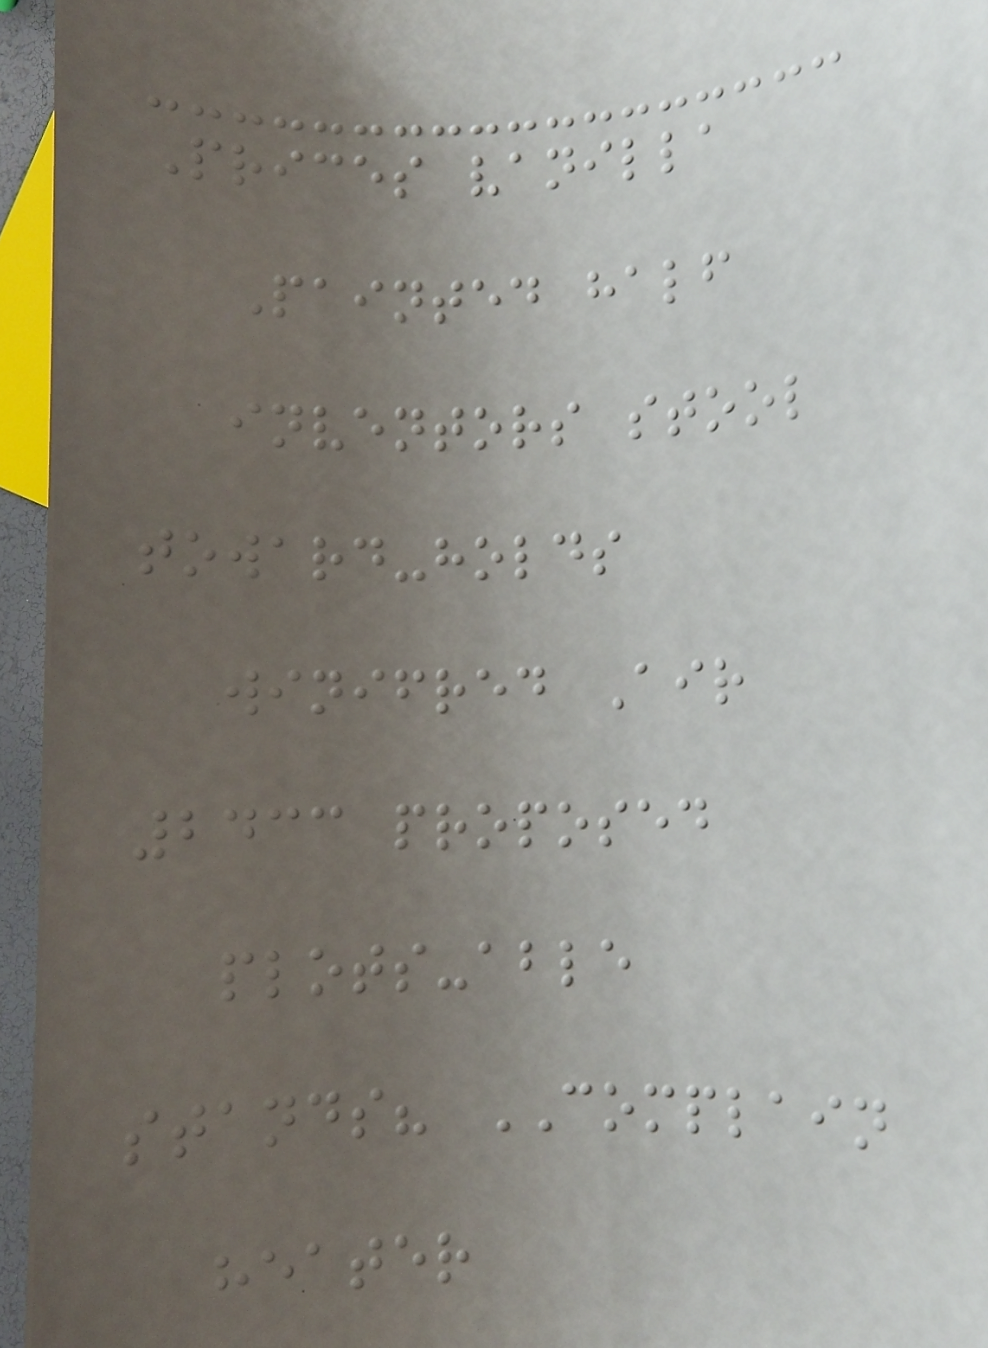Prices vanilla
Painted half
inventors stool
toward-holds
winifred Air
2433 proposed
plots-able
stands? COMPLAIN
heater
